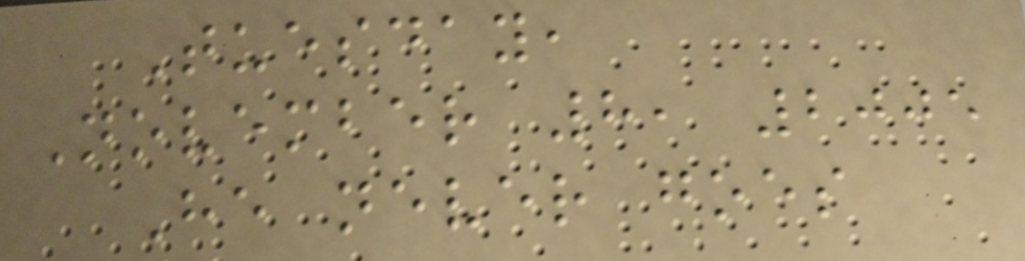Tuesday,
November 8, 2005
He never goes
